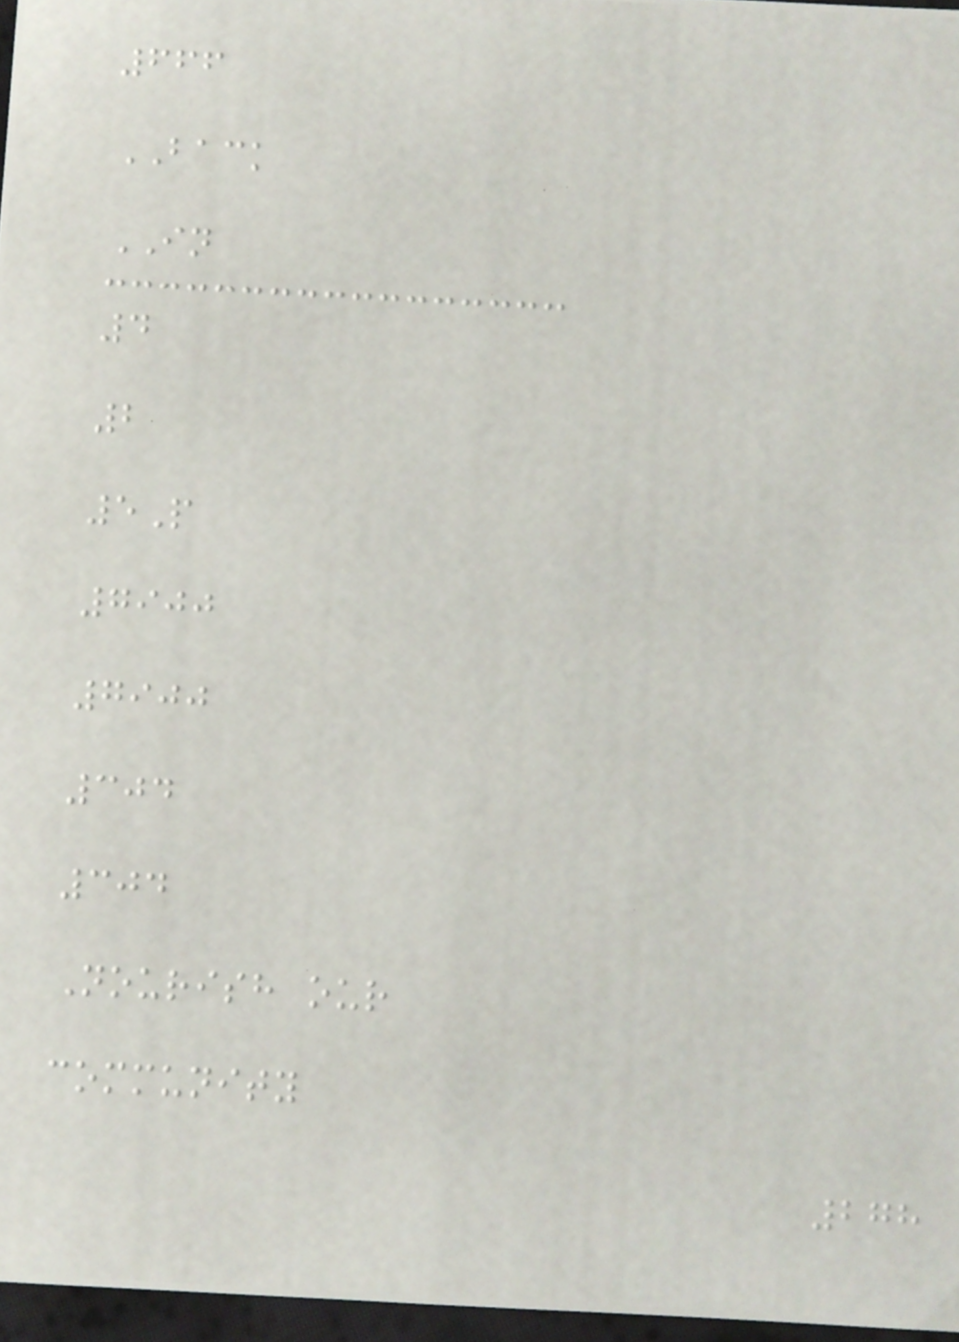666
BACK
IN
4
2
5P
7900
7900
304
304
Nourish our
community
278
